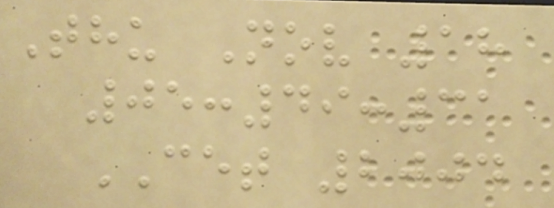Thu Nov 18
05:49:31
CET 2004
